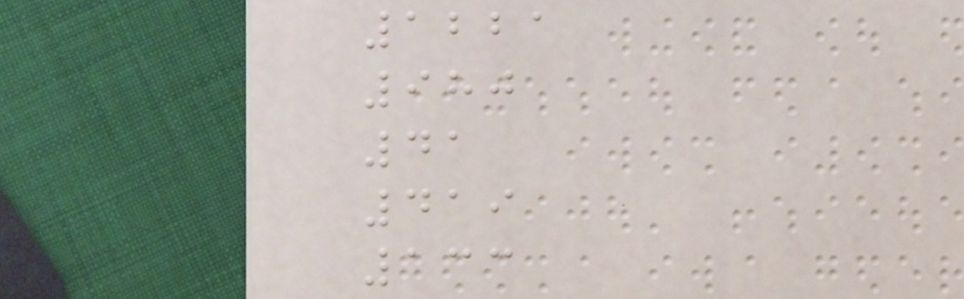1221
980
41
419
133
